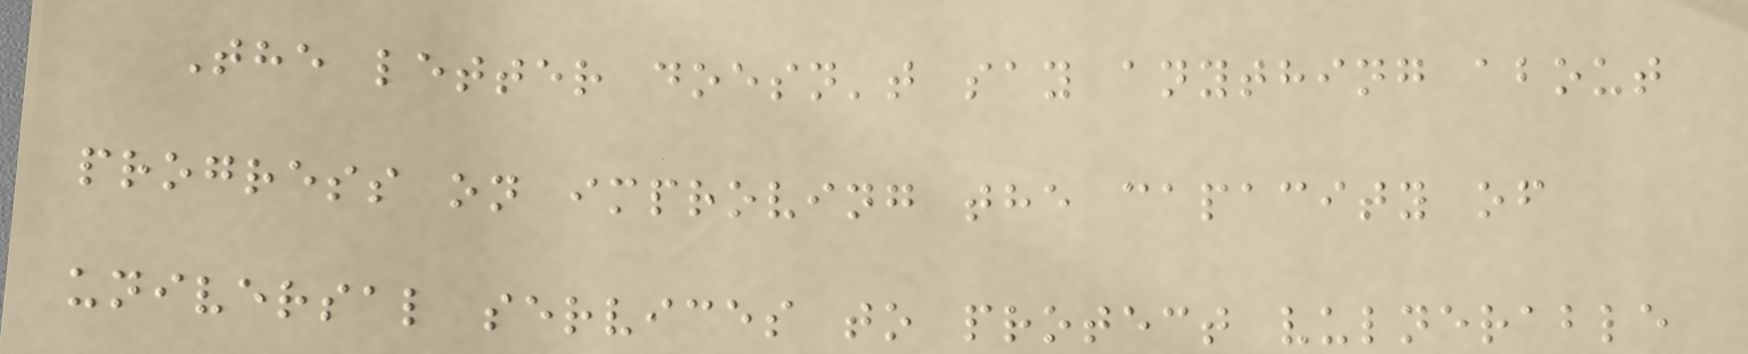The letter doesn't say anything about
progress on improving the capacity of
universal services to protect vulnerable
